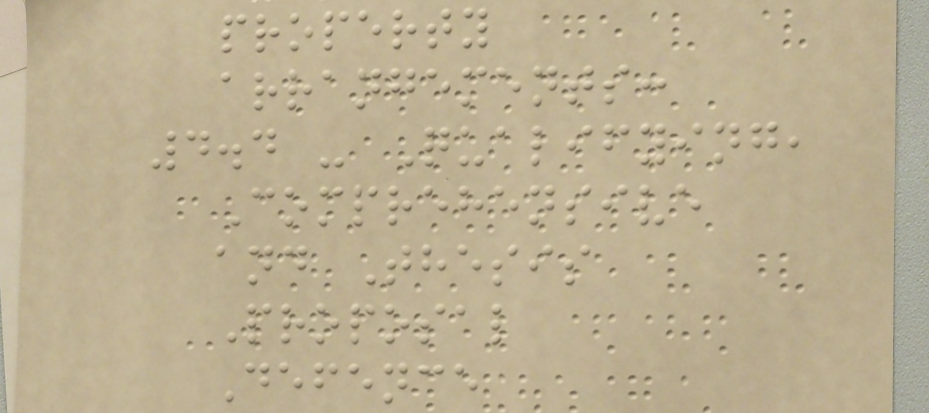property
arrangements:
4.4 - Qualifying,
Comprehensive
and Thesis
Proposal
Defence
